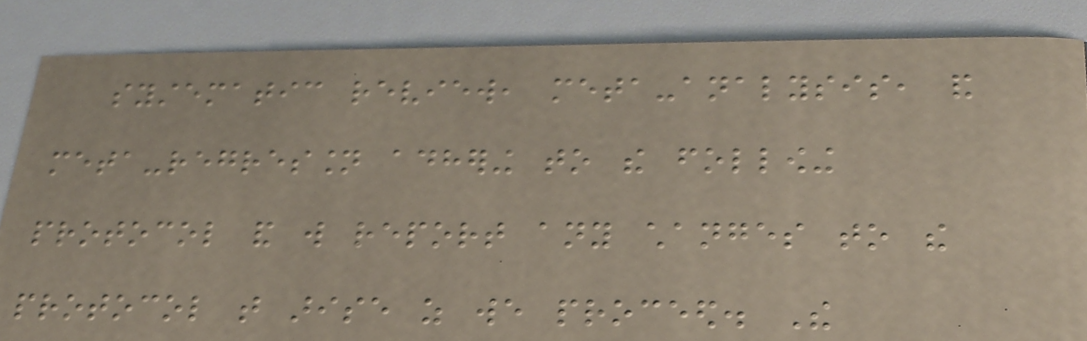systematic review, meta-analysis, and
meta-regression adhering to the following
protocol and will report any changes to the
protocol that arise as we proceed. The
